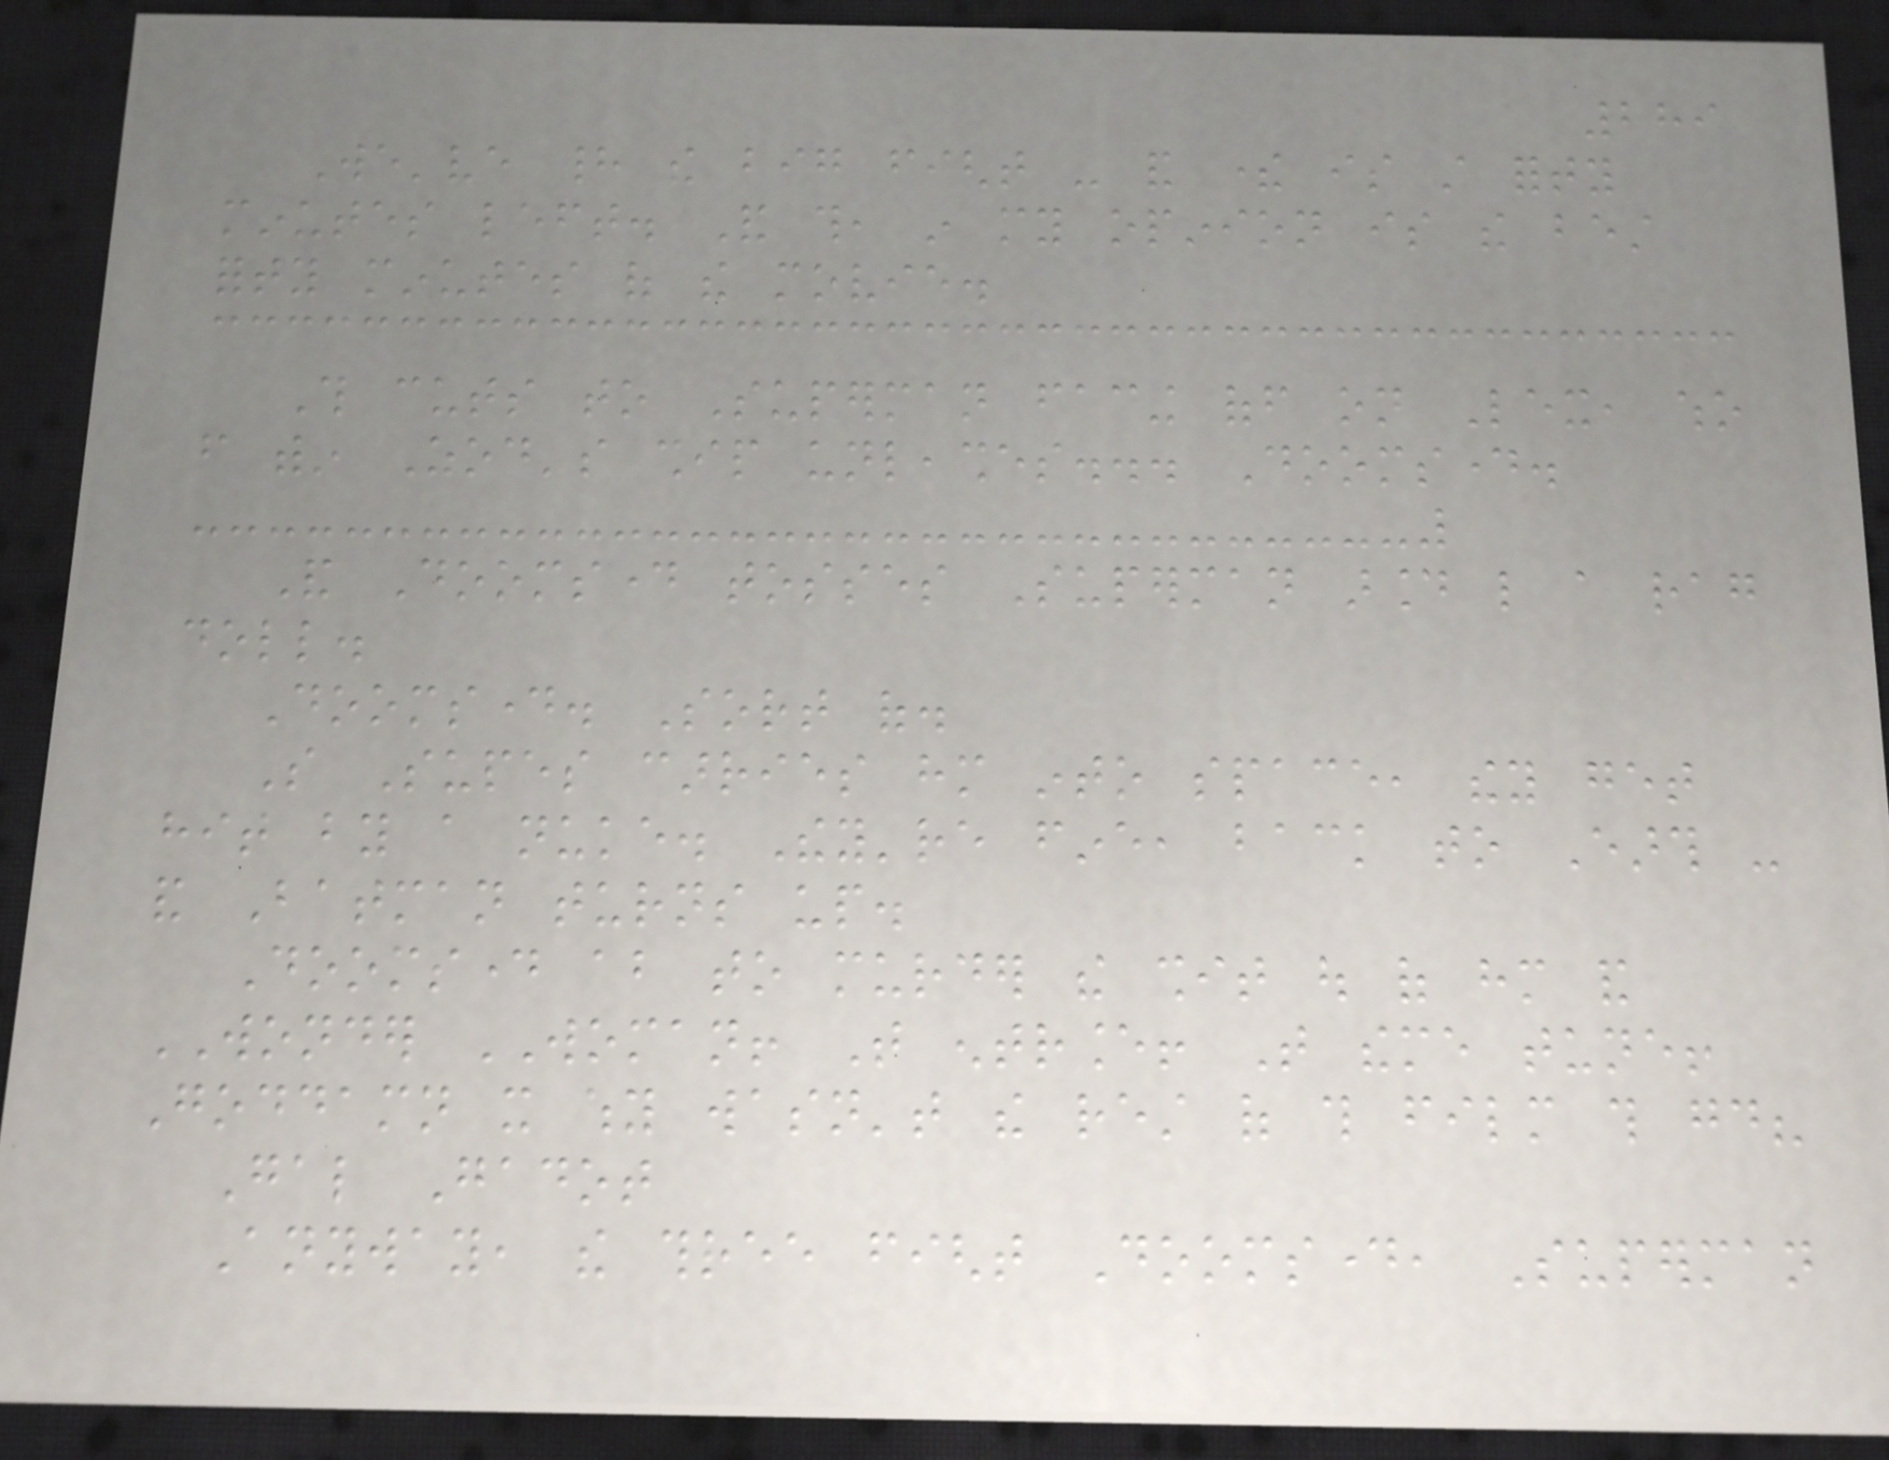289
We've had the big fight - and there is still forty
minutes left. And this, in my opinion is the best
forty minutes of the movie.
This cuts to Superman facing off on Lex, who
from within Zod's ship unleashes... Doomsday.
And Doomsday tosses Superman around like a rag
doll.
Doomsday. Sort of.
So Supes carries him into space, they get
hit by a nuke. They're fine, back to Earth -
and Batman turns up.
Doomsday about to murder the shit out of him and
WONDER WOMAN! That entrance! That theme tune!
Goddamn it why wasn't the rest of this film this good?
Gal Gadot
Anyway, the three fight Doomsday, Superman
